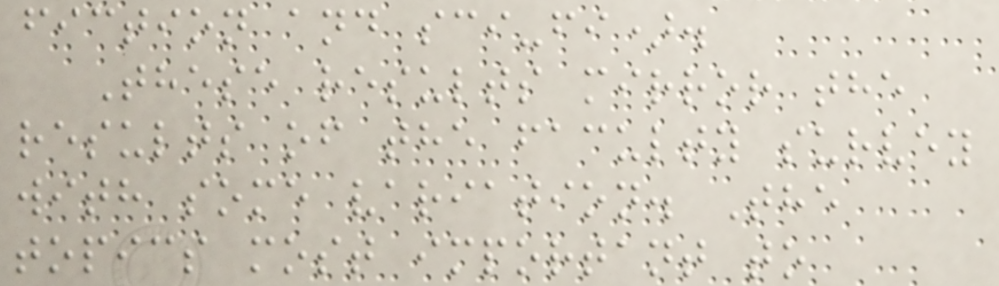fiction and sci-fi).
These results mirror the
results of the faculty survey
with some variation. The
topics most important to
